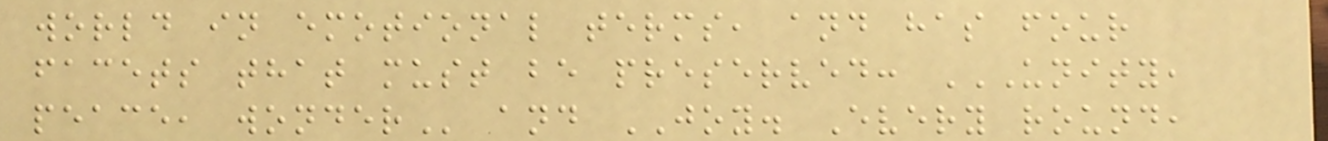world in emotional terms, and has four
facets that must be preserved: UNITY,
PEACE, WONDER and JOY. Every round,
